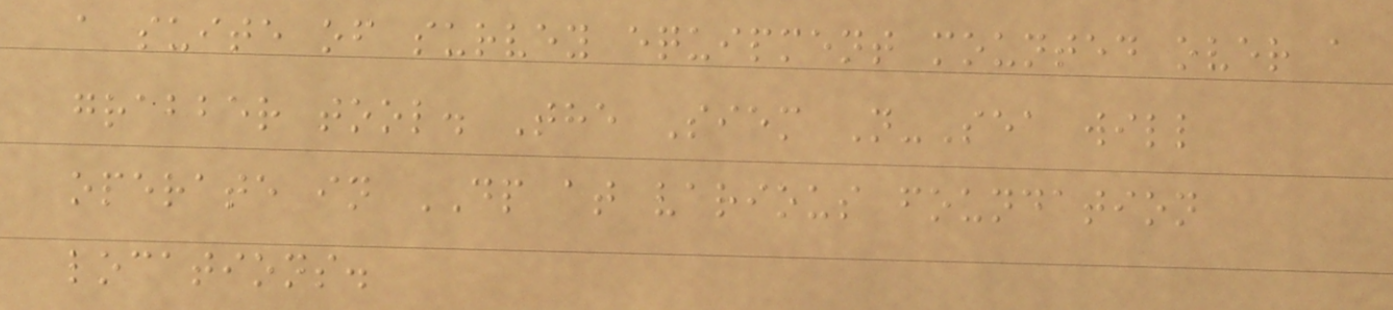a suite of survey equipment mounted over a
grabber tool. The Siem N-Sea will
operate in DP at various foundation
locations.
